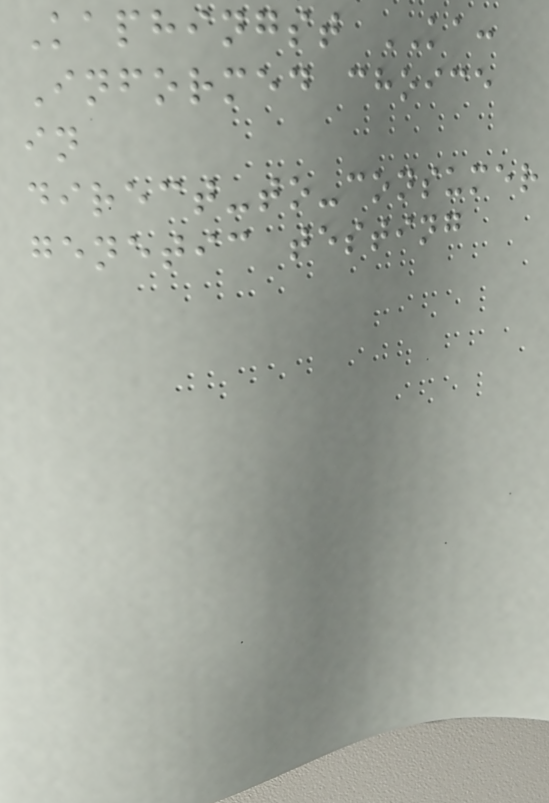Kaphingst KA:
Informed choice
in
direct-to-consumer
genetic testing
